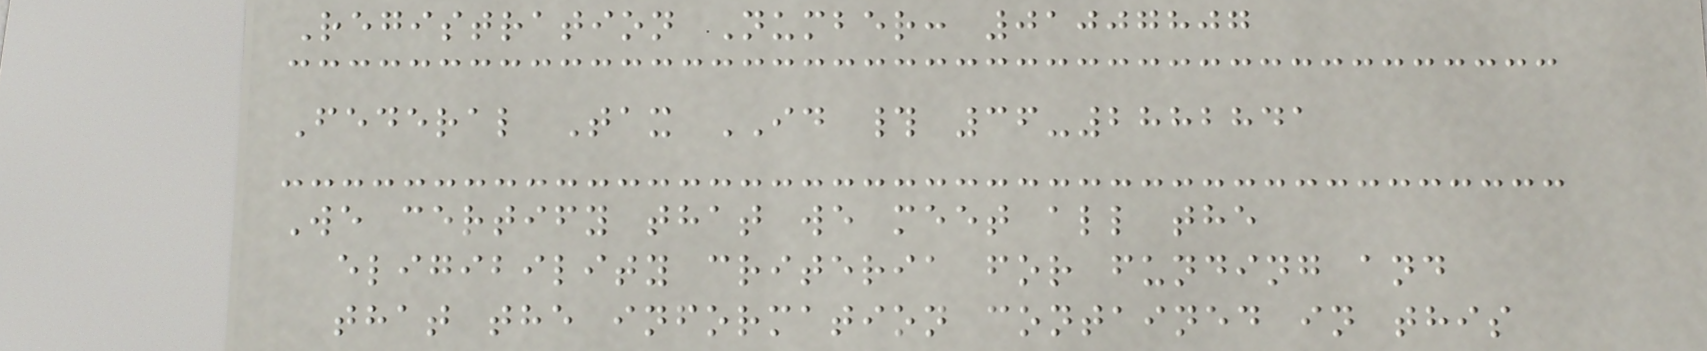Registration Number: 01007807
Federal Tax ID # 36-2882841
We certify that we meet all the
eligibility criteria for funding and
that the information contained in this
